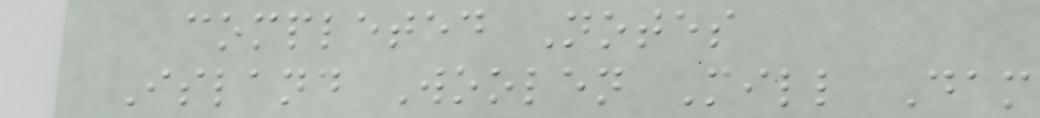completed Notes
Island Woolen Mill Dam
